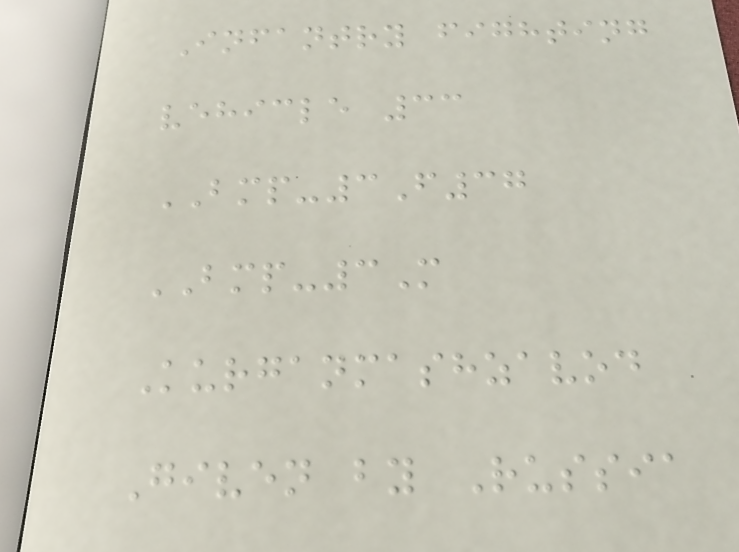Infantry fighting
vehicle 33
BMP-3F37
BMP-3M
Kurganmashzavod
Given by Russia
